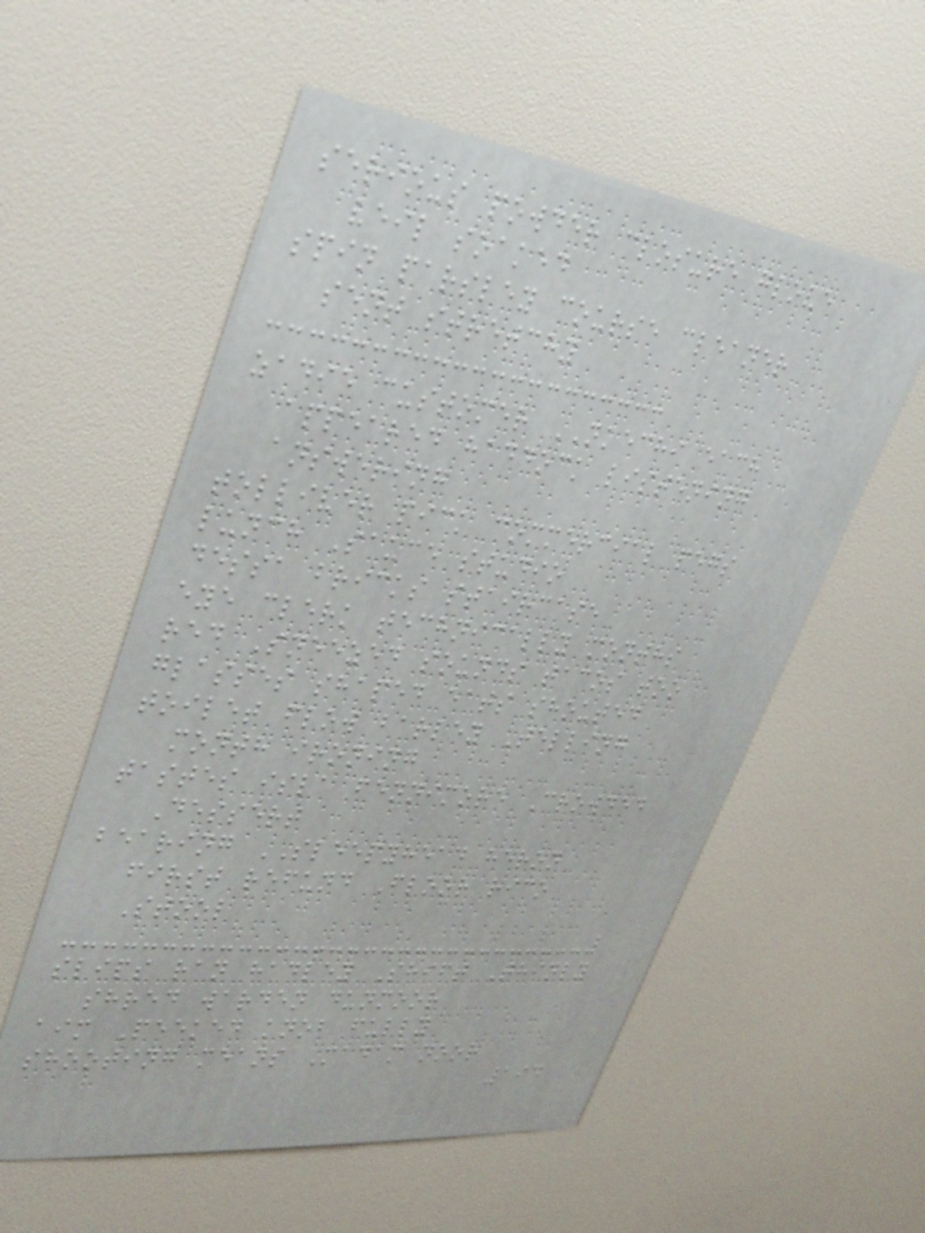serious powder closure glove
veil soaked
spin parsley course cleaner
sent stretchy
zadie customer NKECHI each
appeared haddock listening
answering
tolliver pick commercial pegs
lunch Sauce studio
dessa bricks staircase
eye clerk technically months
red Sneezed sounds tacos too
glasses shaped eats shouted
toilet flow barley Telling
month ironing
tastes isla fennimore Crowded
Dessert
bearing SLEEPYHEAD heron
first refund Floor rico
Stool
slips ran hadley Shift Thinly
shred warden dunmoor
aim Peeked knob fully
shooting means Madam noor
194
